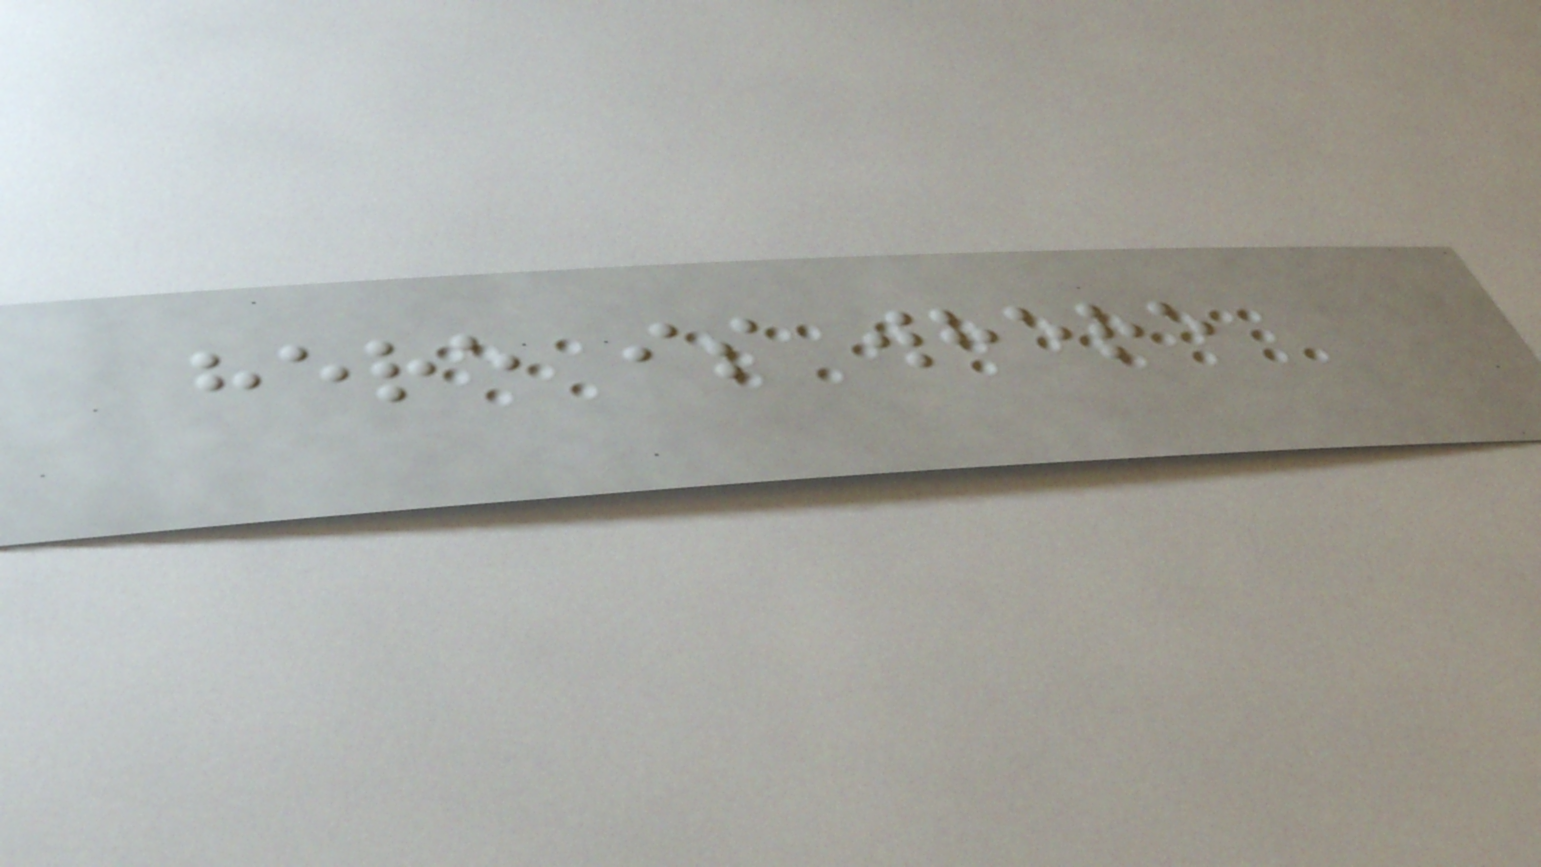here is where
